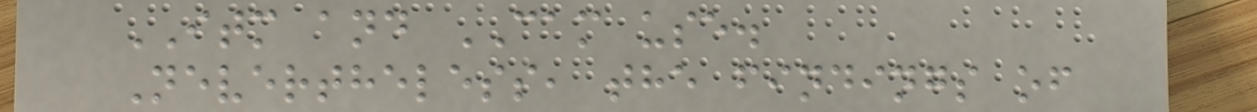ITM and CAM use.
Nevertheless, the findings of
